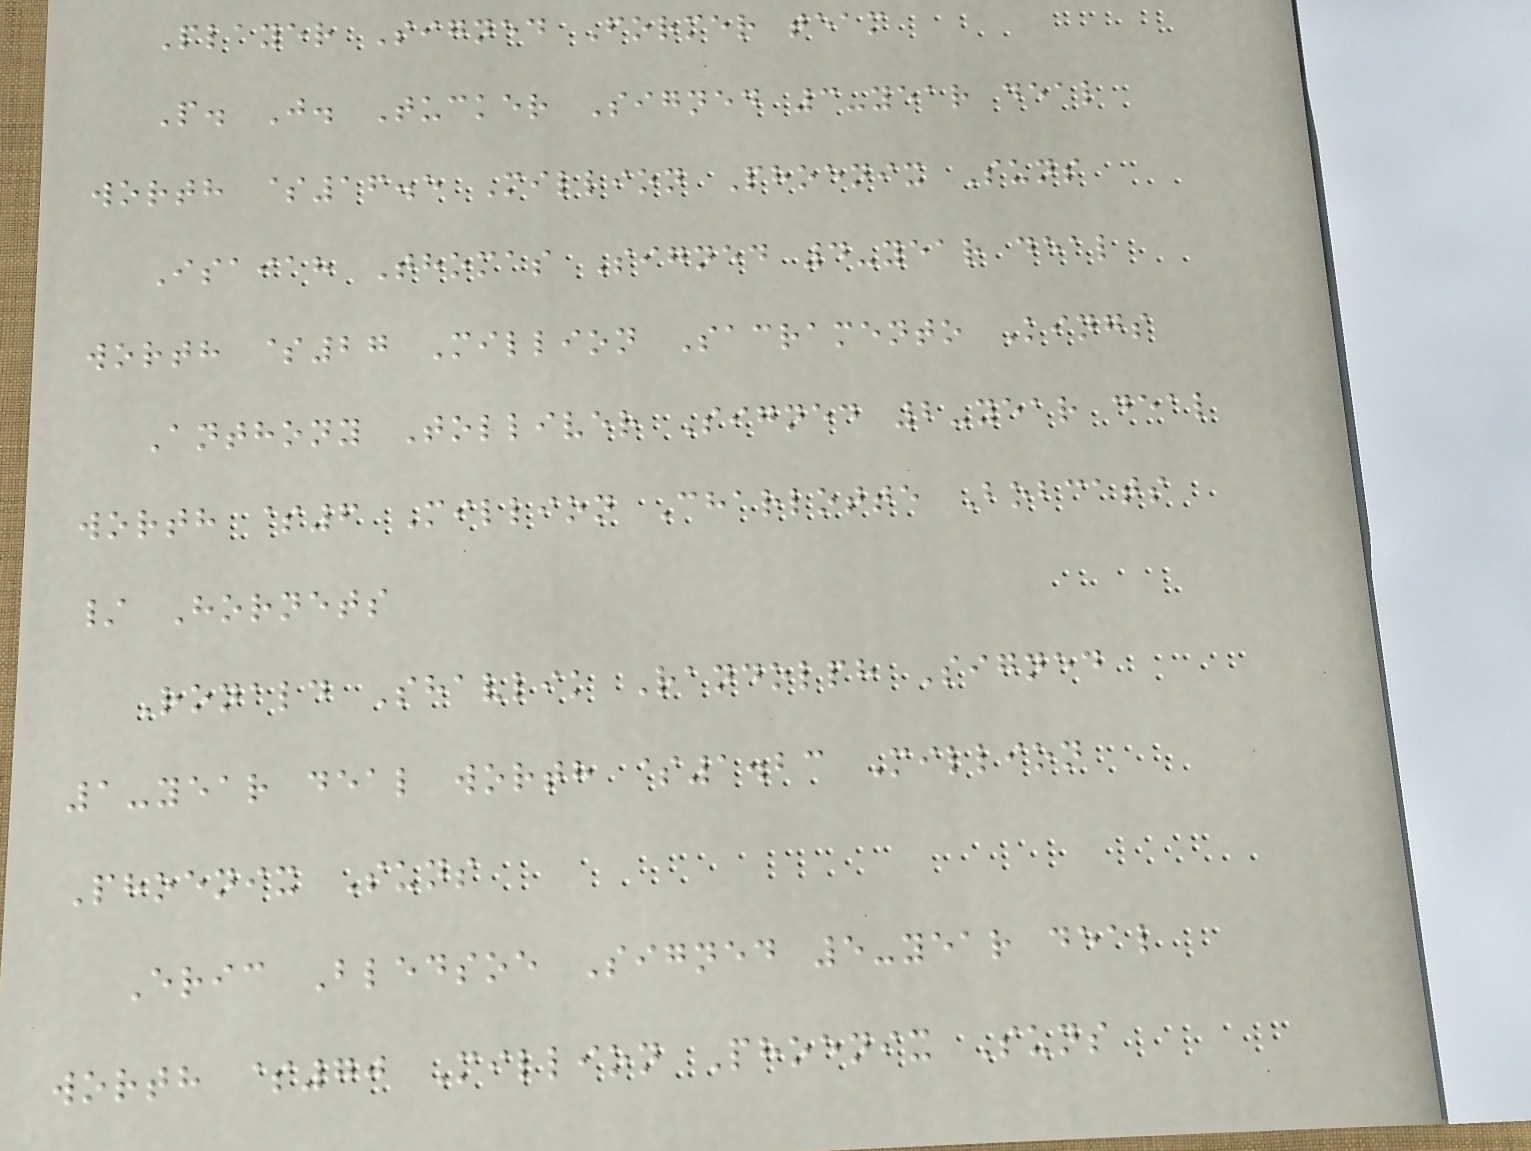Player Signed Former team
P. J. Tucker Signed 3-year deal
worth $16.5 Million Phoenix Suns
Isaiah Thomas Signed 4-year deal
worth $27 Million Sacramento Kings
Anthony Tolliver Signed 2-year deal
worth $6 Million Charlotte Bobcats
/ Hornets
Ronald Shavlik Randolph Signed
1-year deal worth $1.23 Million
Phoenix Suns
Eric Bledsoe Signed 5-year deal
worth $70 Million Phoenix Suns
